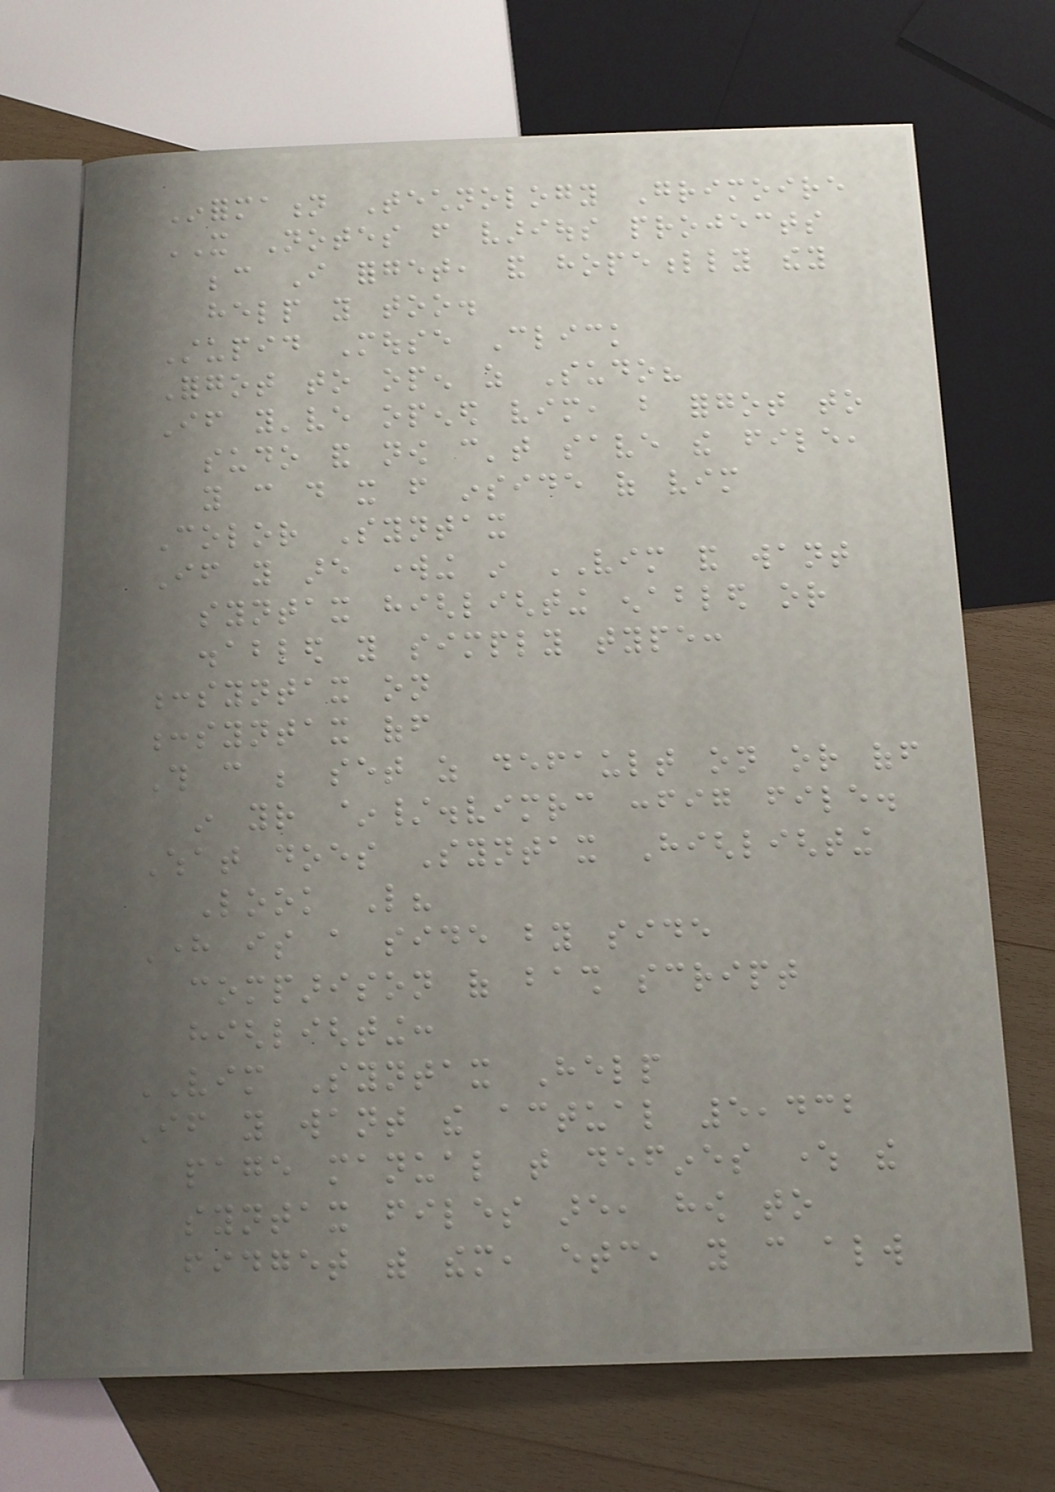Information Technology Grimoire
IT Notes from various projects
because I forget, and hopefully they
help you too.
Stupid Mouse Click
Forgot to open as Sudo?
If you've opened vim, but forgot to
sudo and now can't save the file,
you can do it from inside of vim
Color Syntax
If you are working in VIM and want
syntax highlighting enabled or
disabled you simply type:
:syntax on
:syntax off
This can be set as default on or off
in your ~/.vimrc config file.
What does Syntax Highlighting
Look Like?
Here is a side by side
comparison of bash script
highlighting:
VIM Syntax Help
If you want the actual 5,432
page manual that defines where the
syntax files are, how to
fidget with them, etc, you can always
